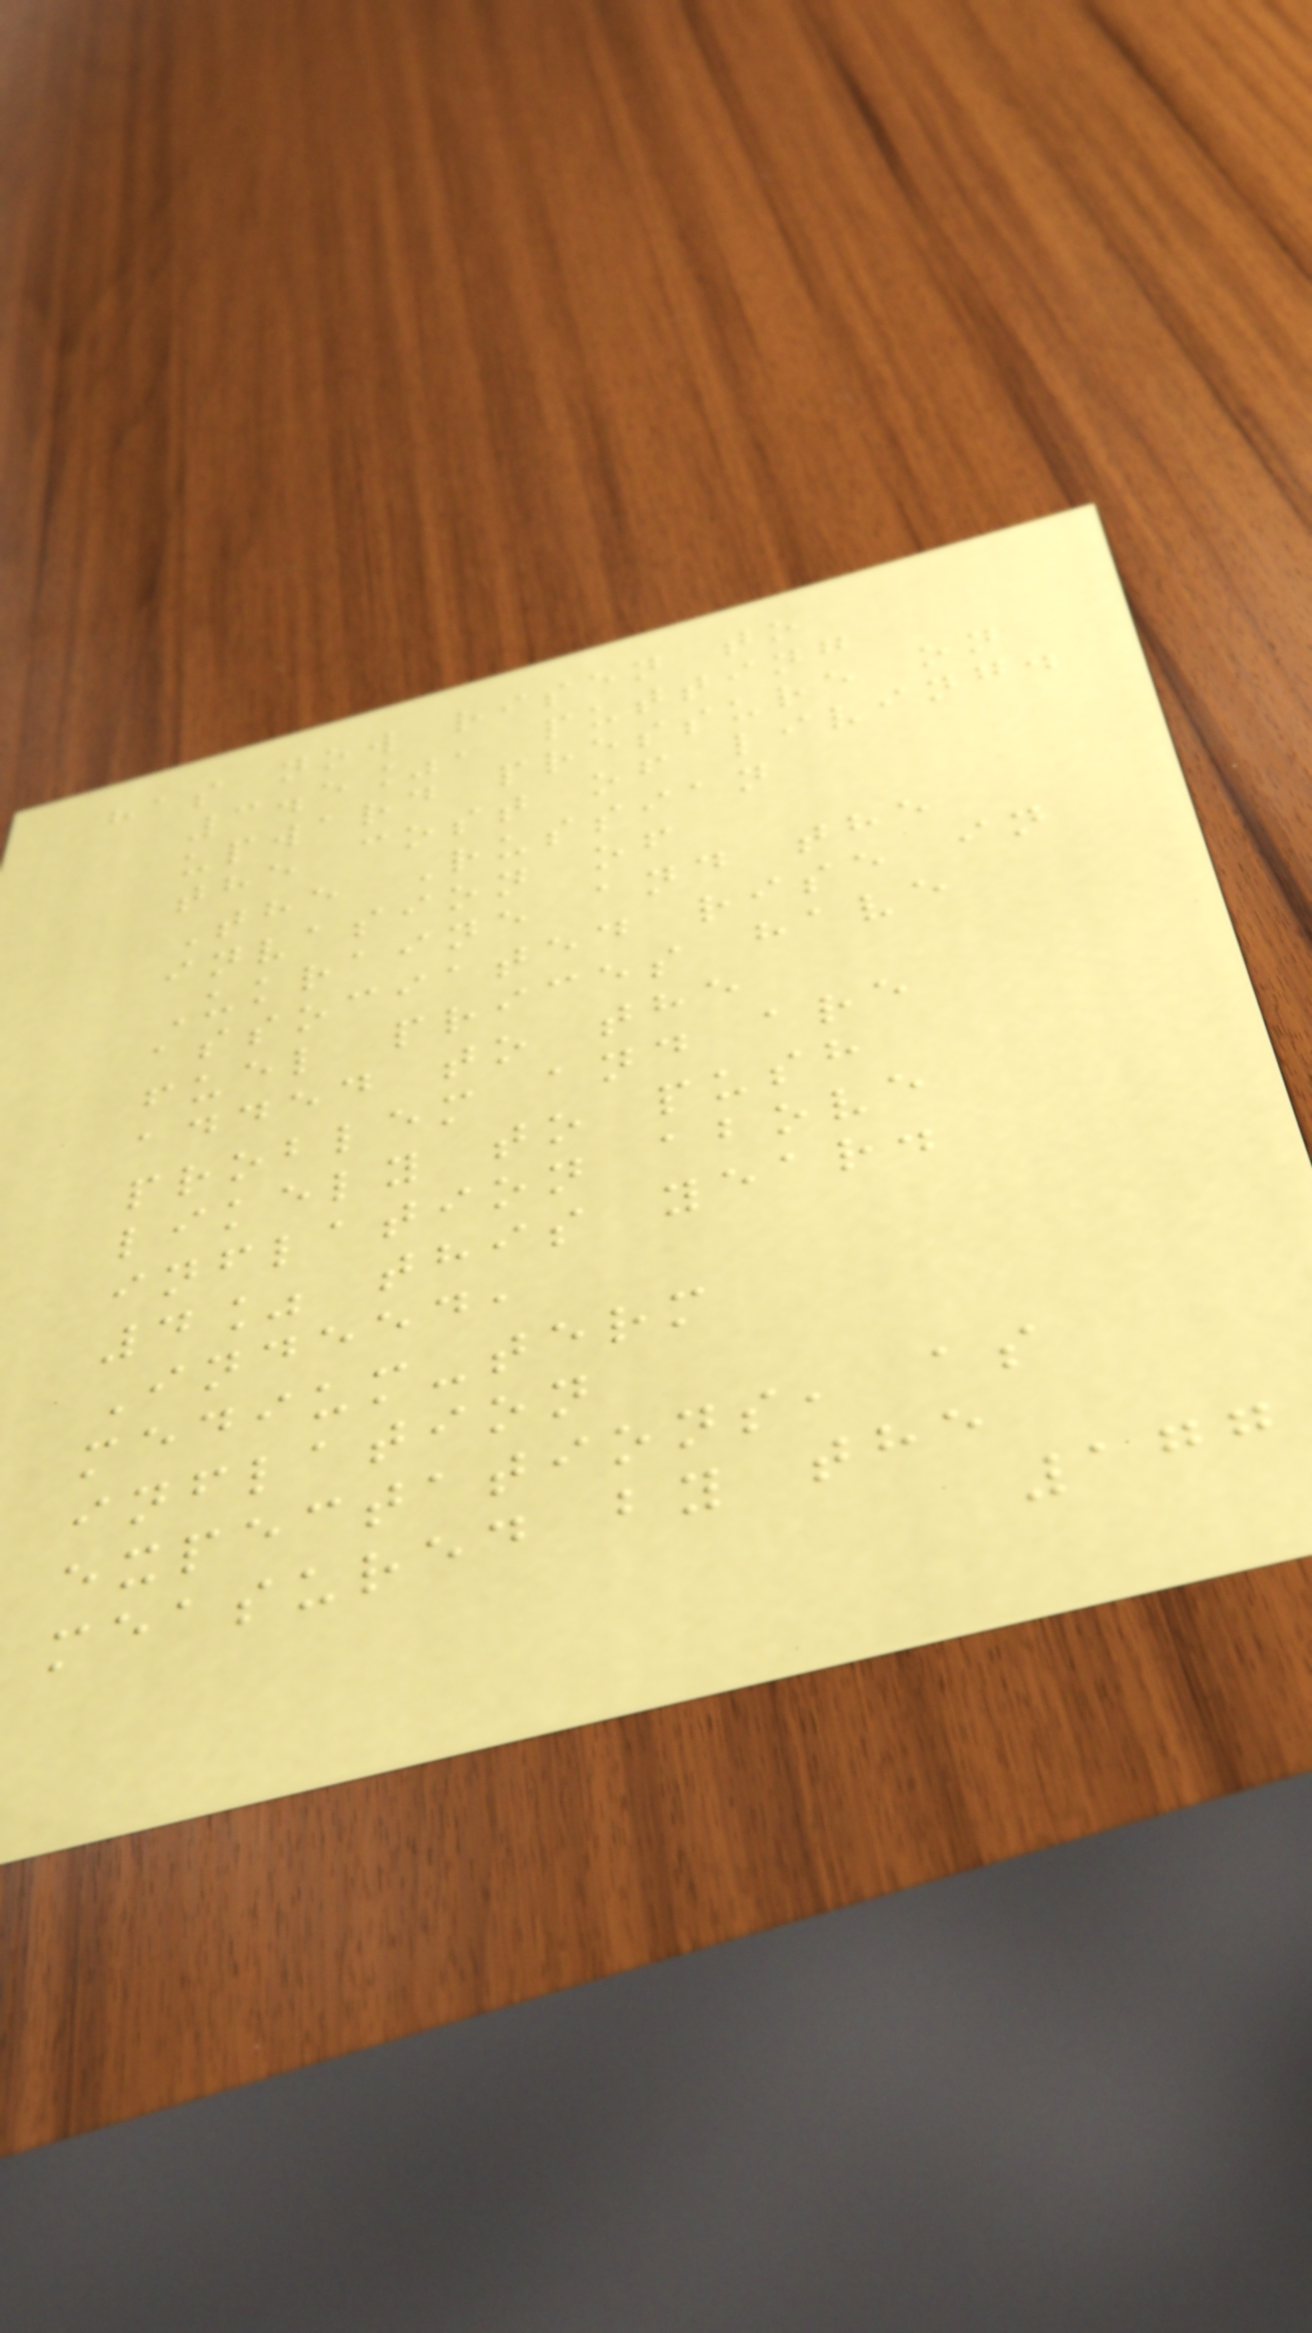has now risen to
3.5%, putting
upward pressure on
the cost of living.
The Russian
invasion of
Ukraine and the
associated rise in
fuel prices have
added to the
problem and are
likely to push
inflation above
4% this year.
Indeed,
medium-term
inflation
expectations, as
measured by the
177
